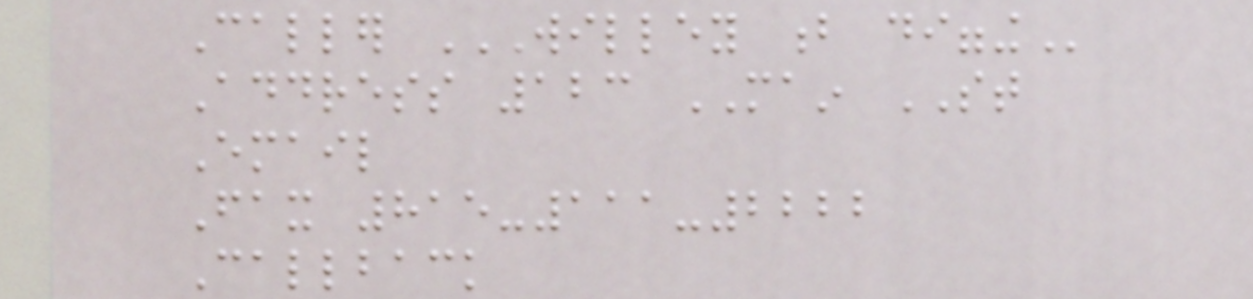Caller WILLEY B DIGGING
Address 123 MAIN ST
Email
Fax 815-111-2222
Callback
